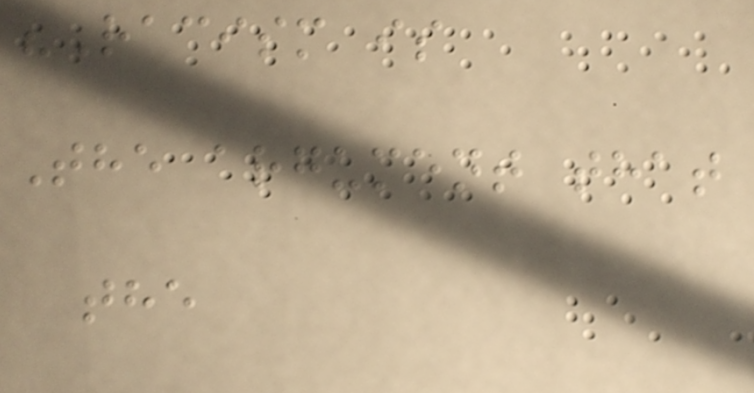"Racism is
The argument that
the
